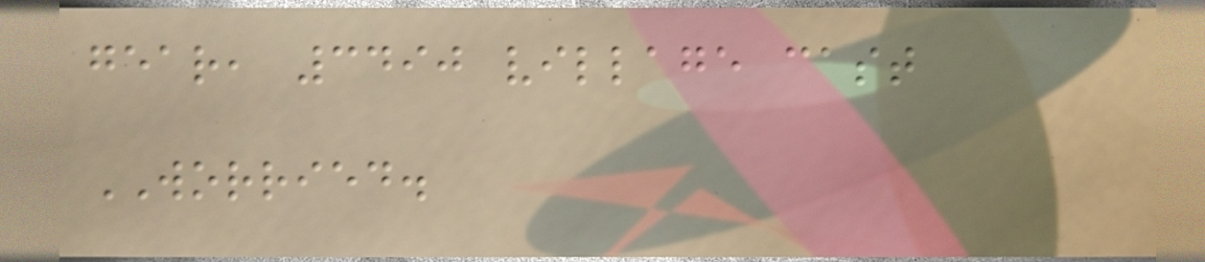gear, 3490 village cast
WORRIED.
